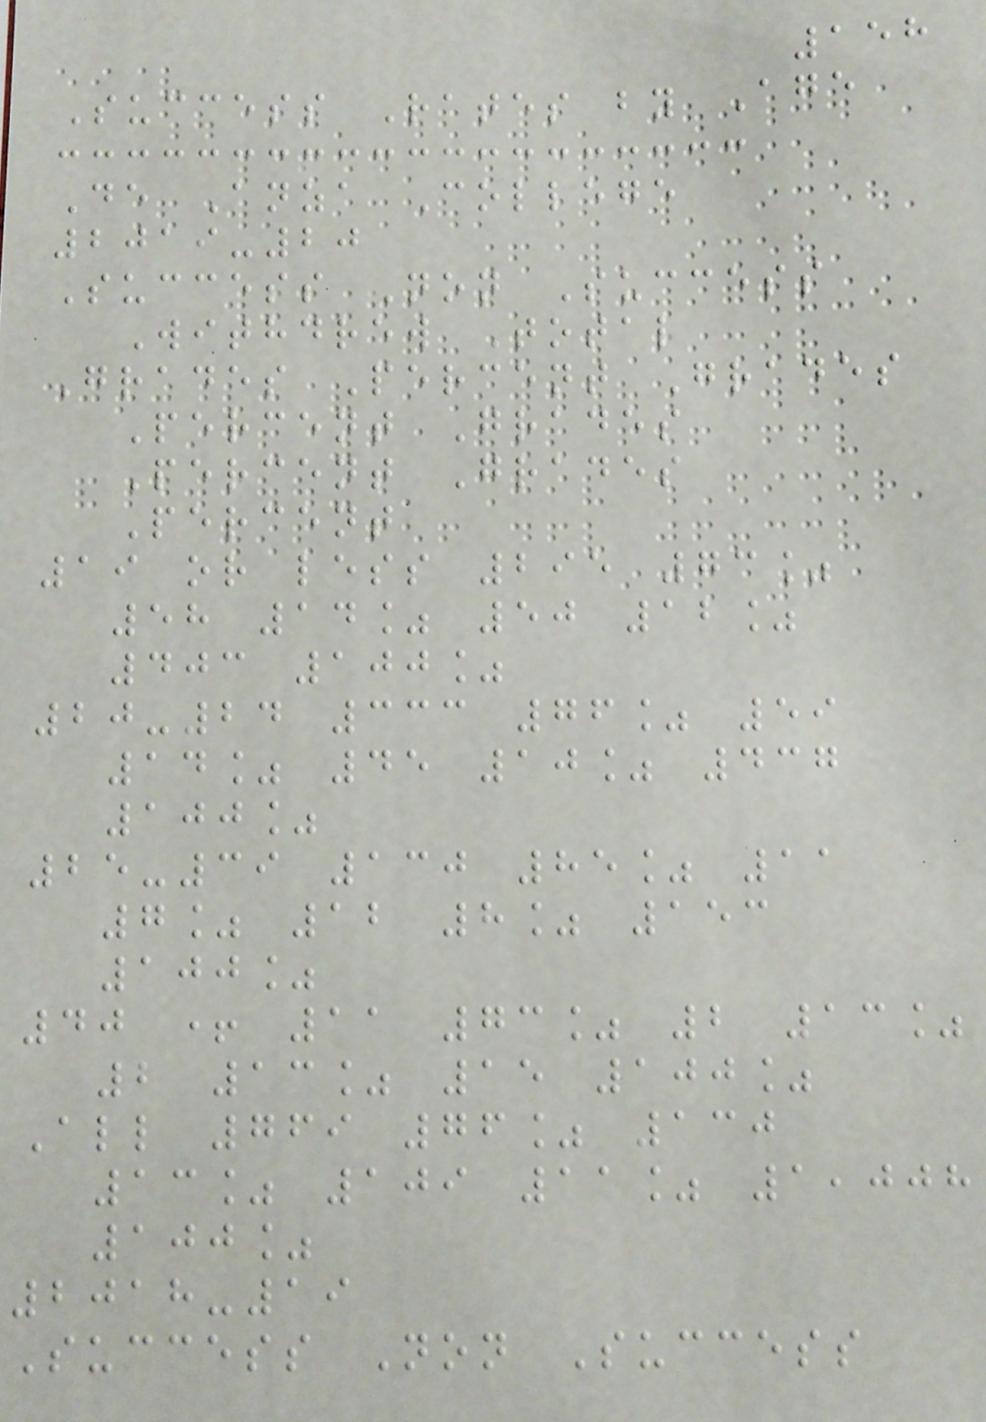158
Success Rates by Age
De Anza College
2019-20
Success Non Success
Withdrew Total
Grades Percent Grades
Percent Grades
Percent Grades
Percent
19 or less 295 73%
58 14% 50 12%
403 100%
20-24 333 76% 59
14% 45 10% 437
100%
25-39 130 85% 11
7% 12 8% 153
100%
40 + 11 73% 2 13%
2 13% 15 100%
All 769 76% 130
13% 109 11% 1,008
100%
2018-19
Success Non Success
